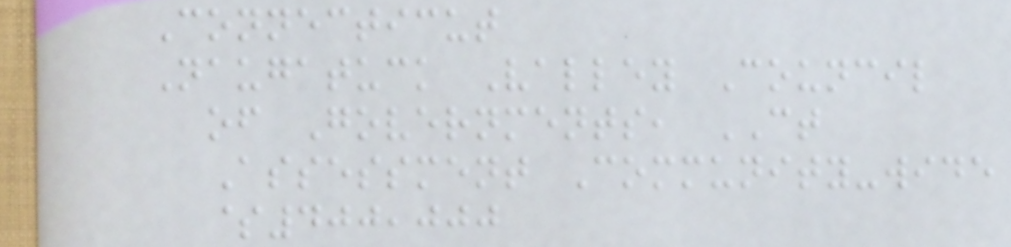Connecticut
Naugatuck Valley Council
of Governments, CT
Assessment Community-wide
$400,000
